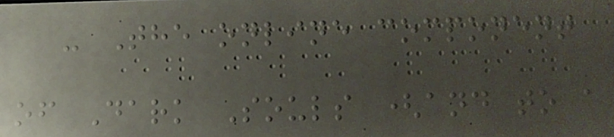- The online component
of Dark Souls (and to a
